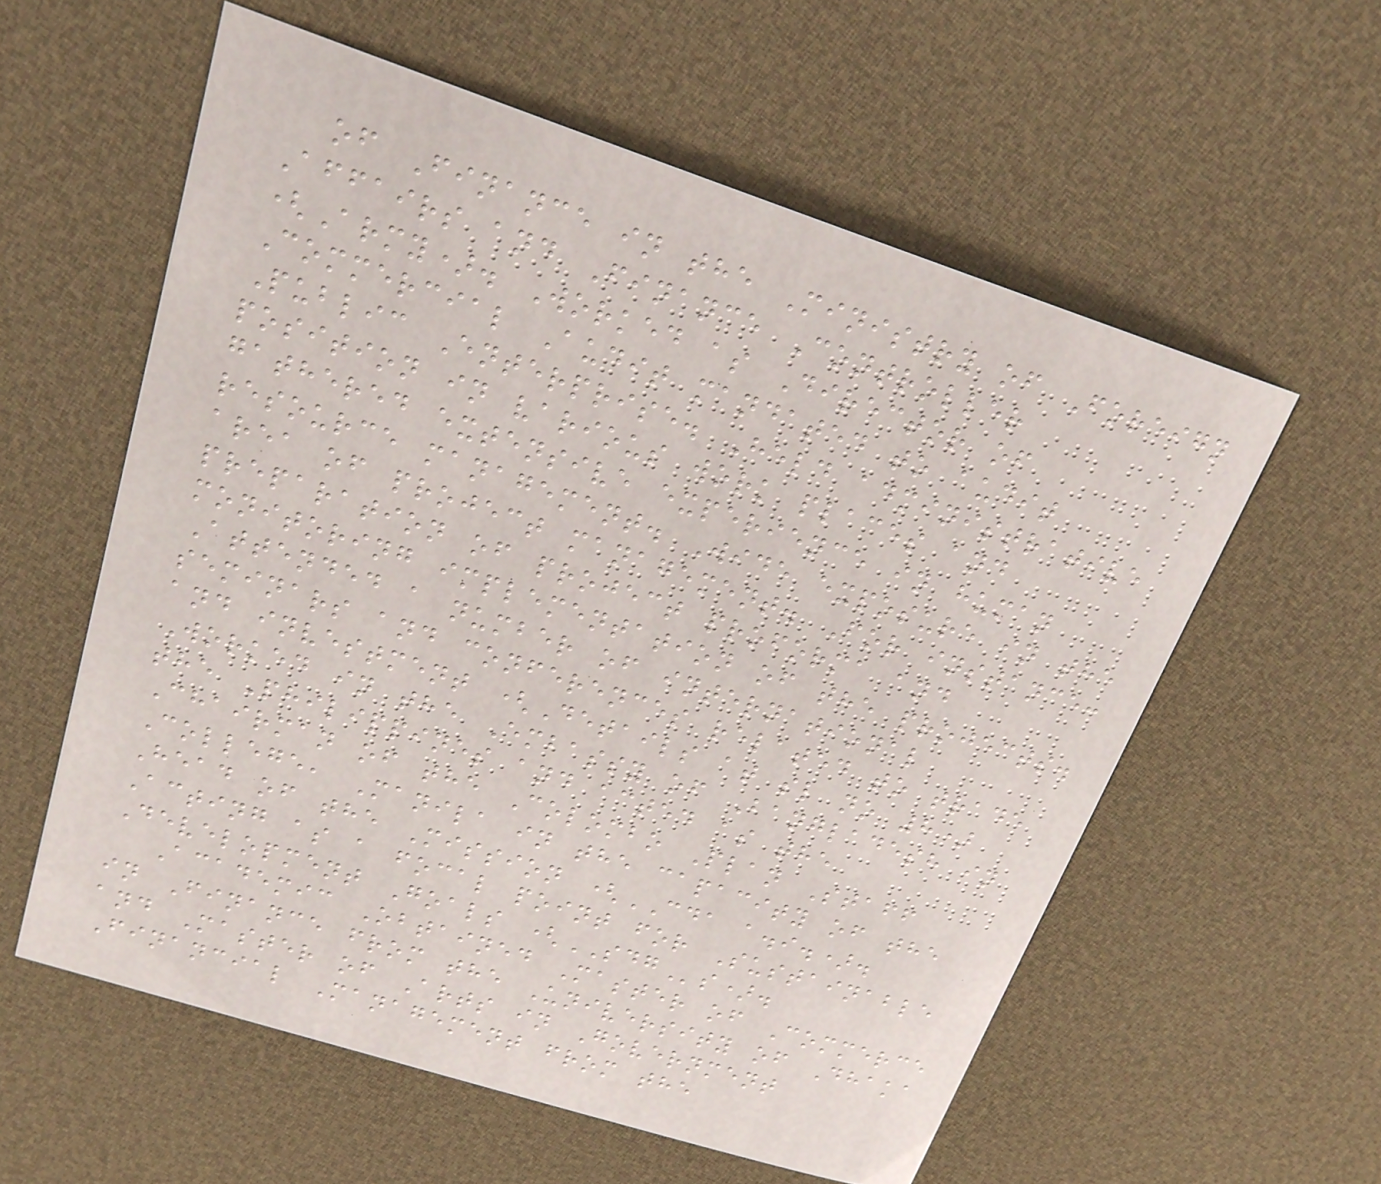of Finance in the Ministry of Foreign
Affairs and Finance Controller
(Army). Worked as Director of
Commercial Audit mandated to audit
Public Enterprise. Held administrative
position in various work places and
gathered extensive experience in human
resource management. Wide exposure in the
area of project management. For instance:
preparation of project proforma and
monitoring implementation of the projects.
Attended a number of international
seminars and conferences related to trade
and investment (Details at sl no 8)
Worked in the Embassy of Bangladesh in
the Philippines and acted as the
Chairman of the Colombo Plan Staff
College, Manila in the capacity of the
Head of the Mission (CDA a.i.).
Acting as a focal point for Sustainable
Development Goals (SDGs).
Academic Obtained Master of Commerce
in Finance from the University of Dhaka
and Master of Arts in Government
Financial Management from the
